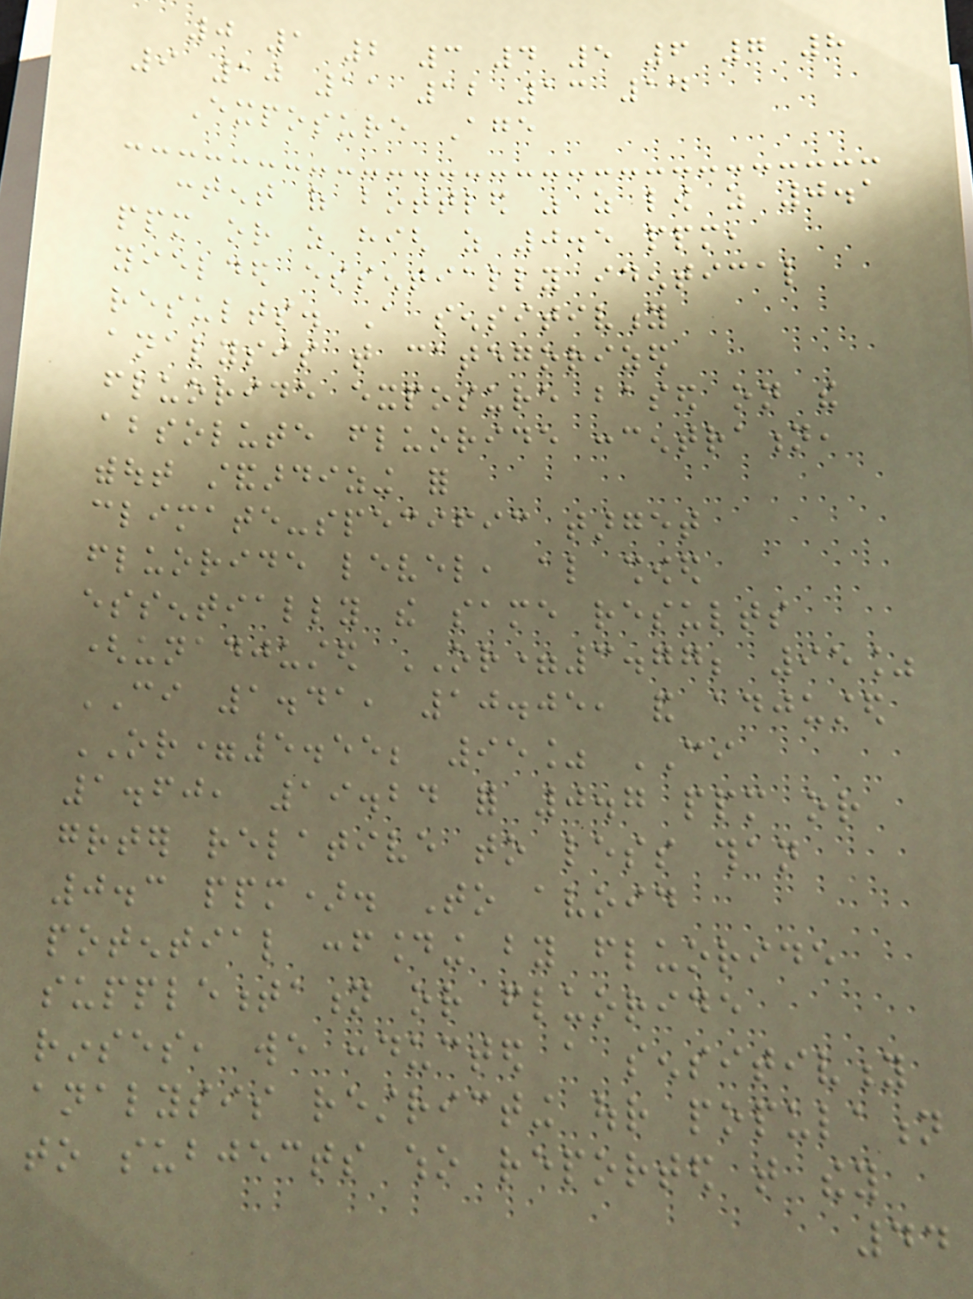0 1 2 3 4 5 6 7 8
9 10 11 12 13 14
Exposure Age
content of bottled was as low as 0.1
ppm or as high as 0.5 ppm,
yielded essentially identical
results. A sensitivity
analysis that categorized
fluoride exposure based on the
absolute fluoride concentration,
without standardizing for
climate-specific target
fluoride level, also showed
essentially the same results
(unadjusted OR=3.77; 95%
CI 1.41, 10.05, and adjusted
OR=5.55; 95% CI
1.60, 19.24 for 0.7 ppm or
greater relative to less than
0.3 ppm). To avoid
potential confounding by fluoride
supplementation or fluoride
rinses, we conducted a sensitivity
analysis restricting our population
to subjects who reported that they
44
